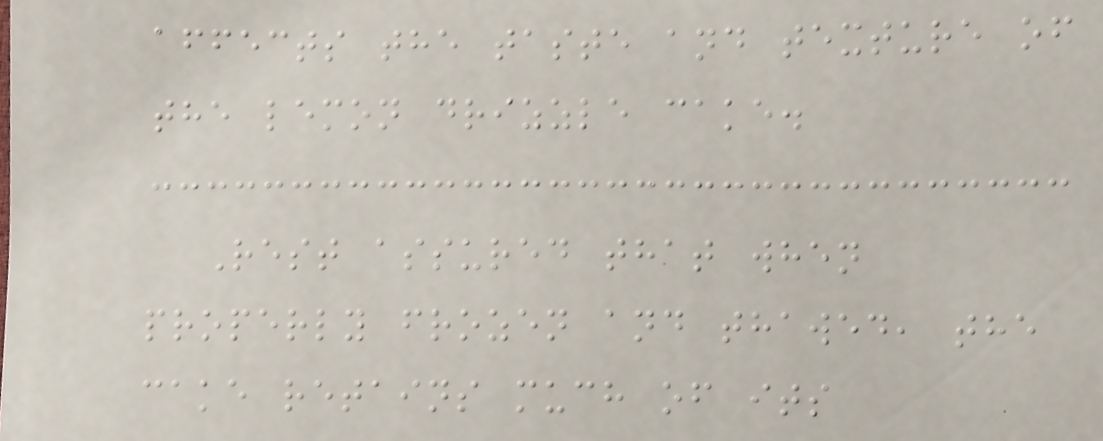affects the taste and texture of
the lemon drizzle cake.
Rest assured that when
properly frozen and thawed, the
cake retains much of its
